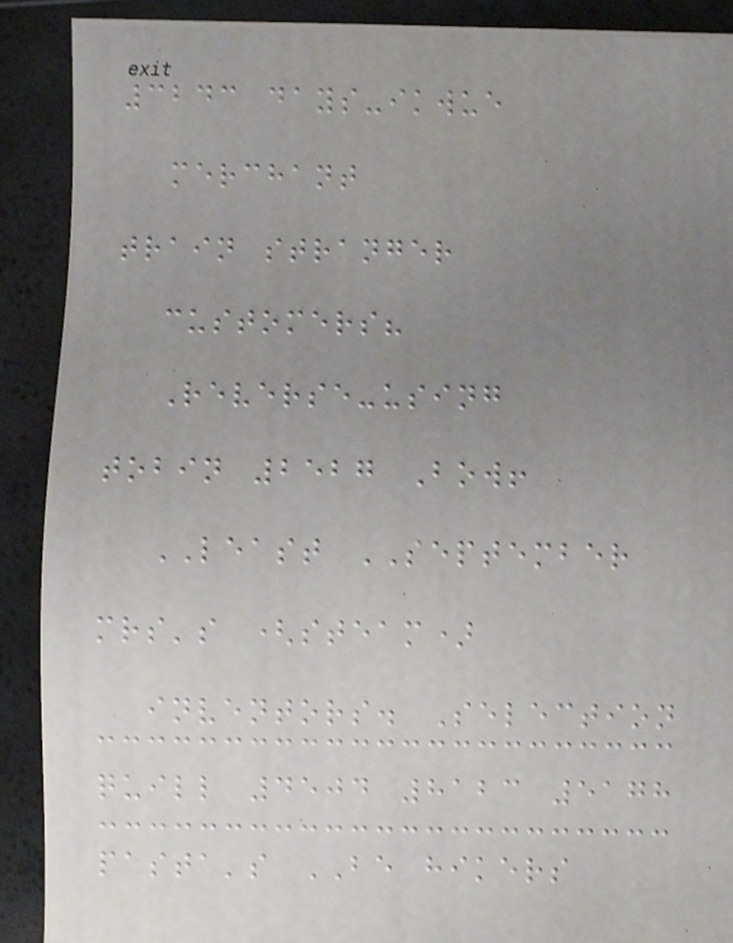3243 days-ikwue
merchant
train stranger
customers?
Reverse-using
tobin 2527 Bow!
LEAST SEPTEMBER
mrs's (steam)
inventors. Selection
quill 4504 8123 5178
pasta's BE hikers
